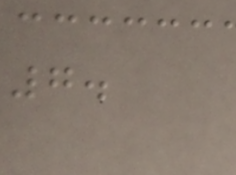7.
